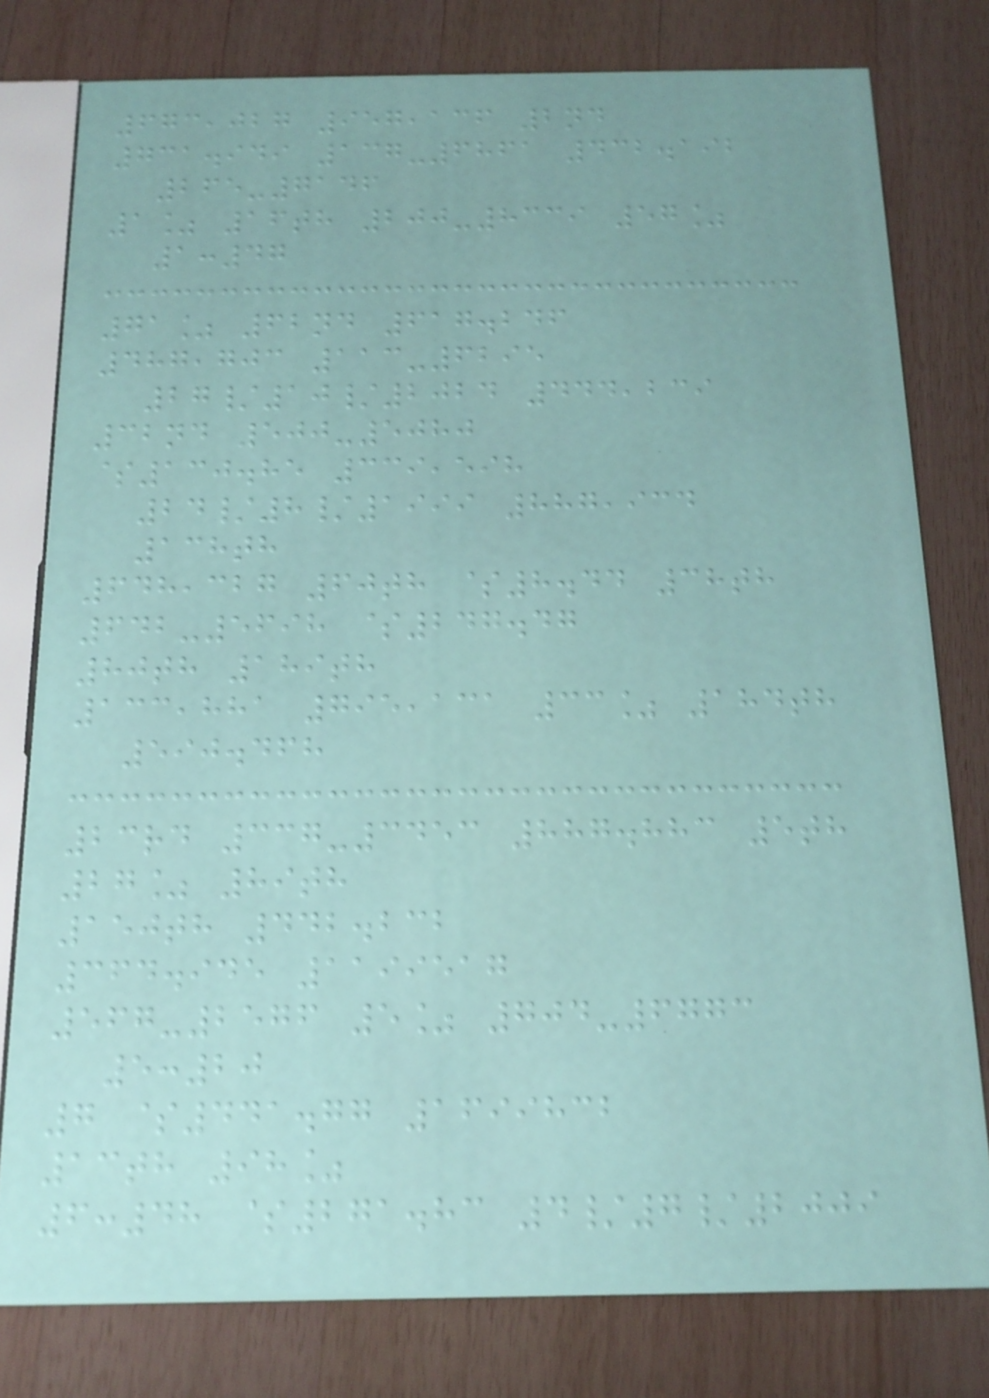673,027 957,136 2nd
731.949 137-6861 432.192
265-7146
1% 16th 200-8339 57%
1:47
71% 62nd 617.246
487,703 113-6295
27/10/2024 444,239
32nd 500-5080
$130.85 339,598
24/8/1999 887,934
138th
648,327 60th $8.44 38th
642-5698 $247.47
80th 189th
133,881 795,131 33% 184th
590.468
23rd 337-3453 887.883 5th
27% 89th
150th 442.232
364.945 1199517
567-2576 5% 704-6773
5:20
7 $441.77 1699832
13th 98%
6:48 $271.83 4/7/2009
